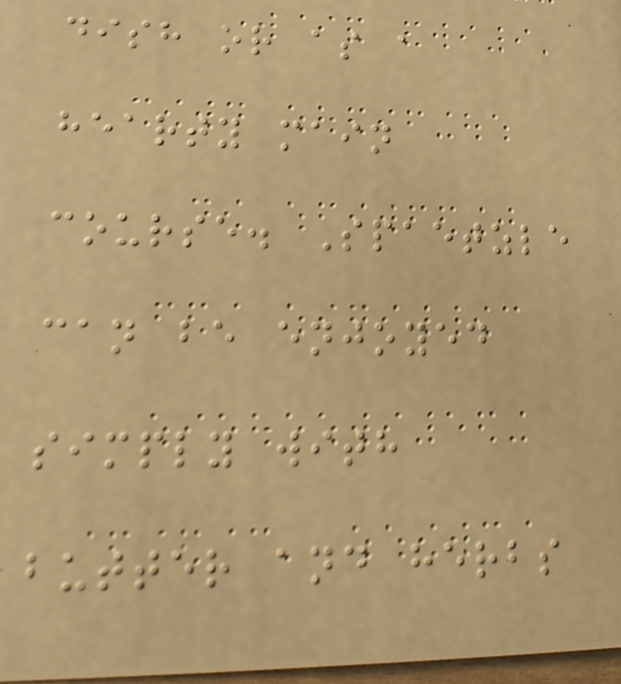dish or as a
hearty main
course. Spaetzle
can be enjoyed
simply with
butter and herbs
